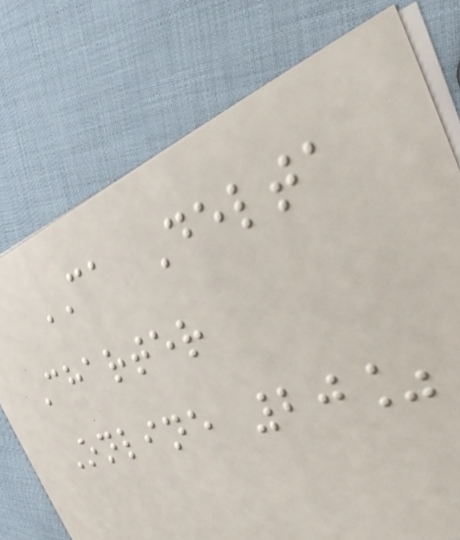CA Delta
Charter
Online 20%
